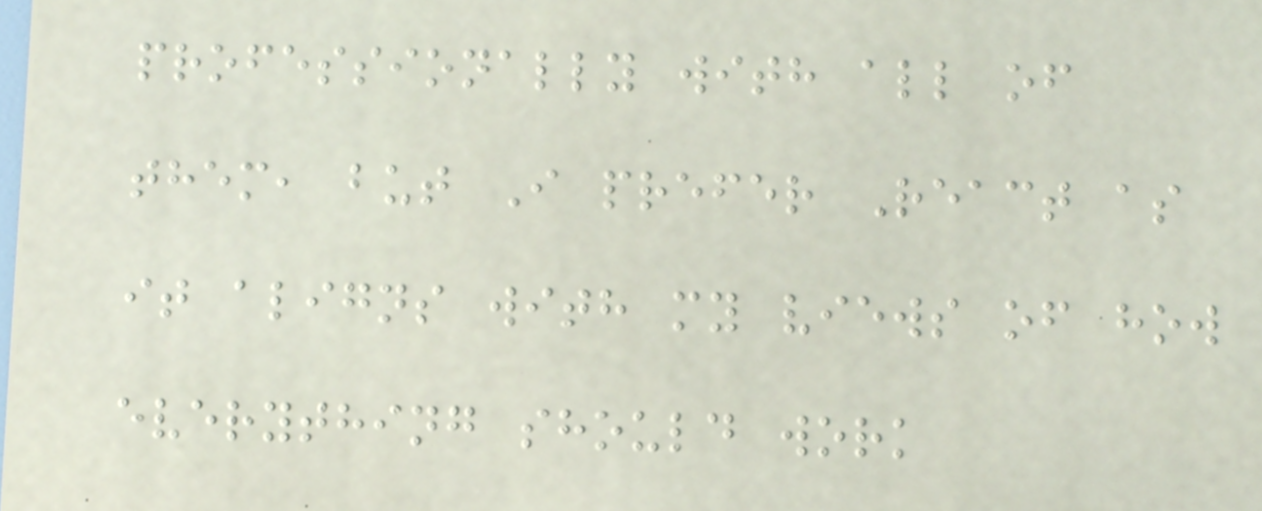professionally with all of
them, but I prefer React as
it aligns with my views of how
everything should work
